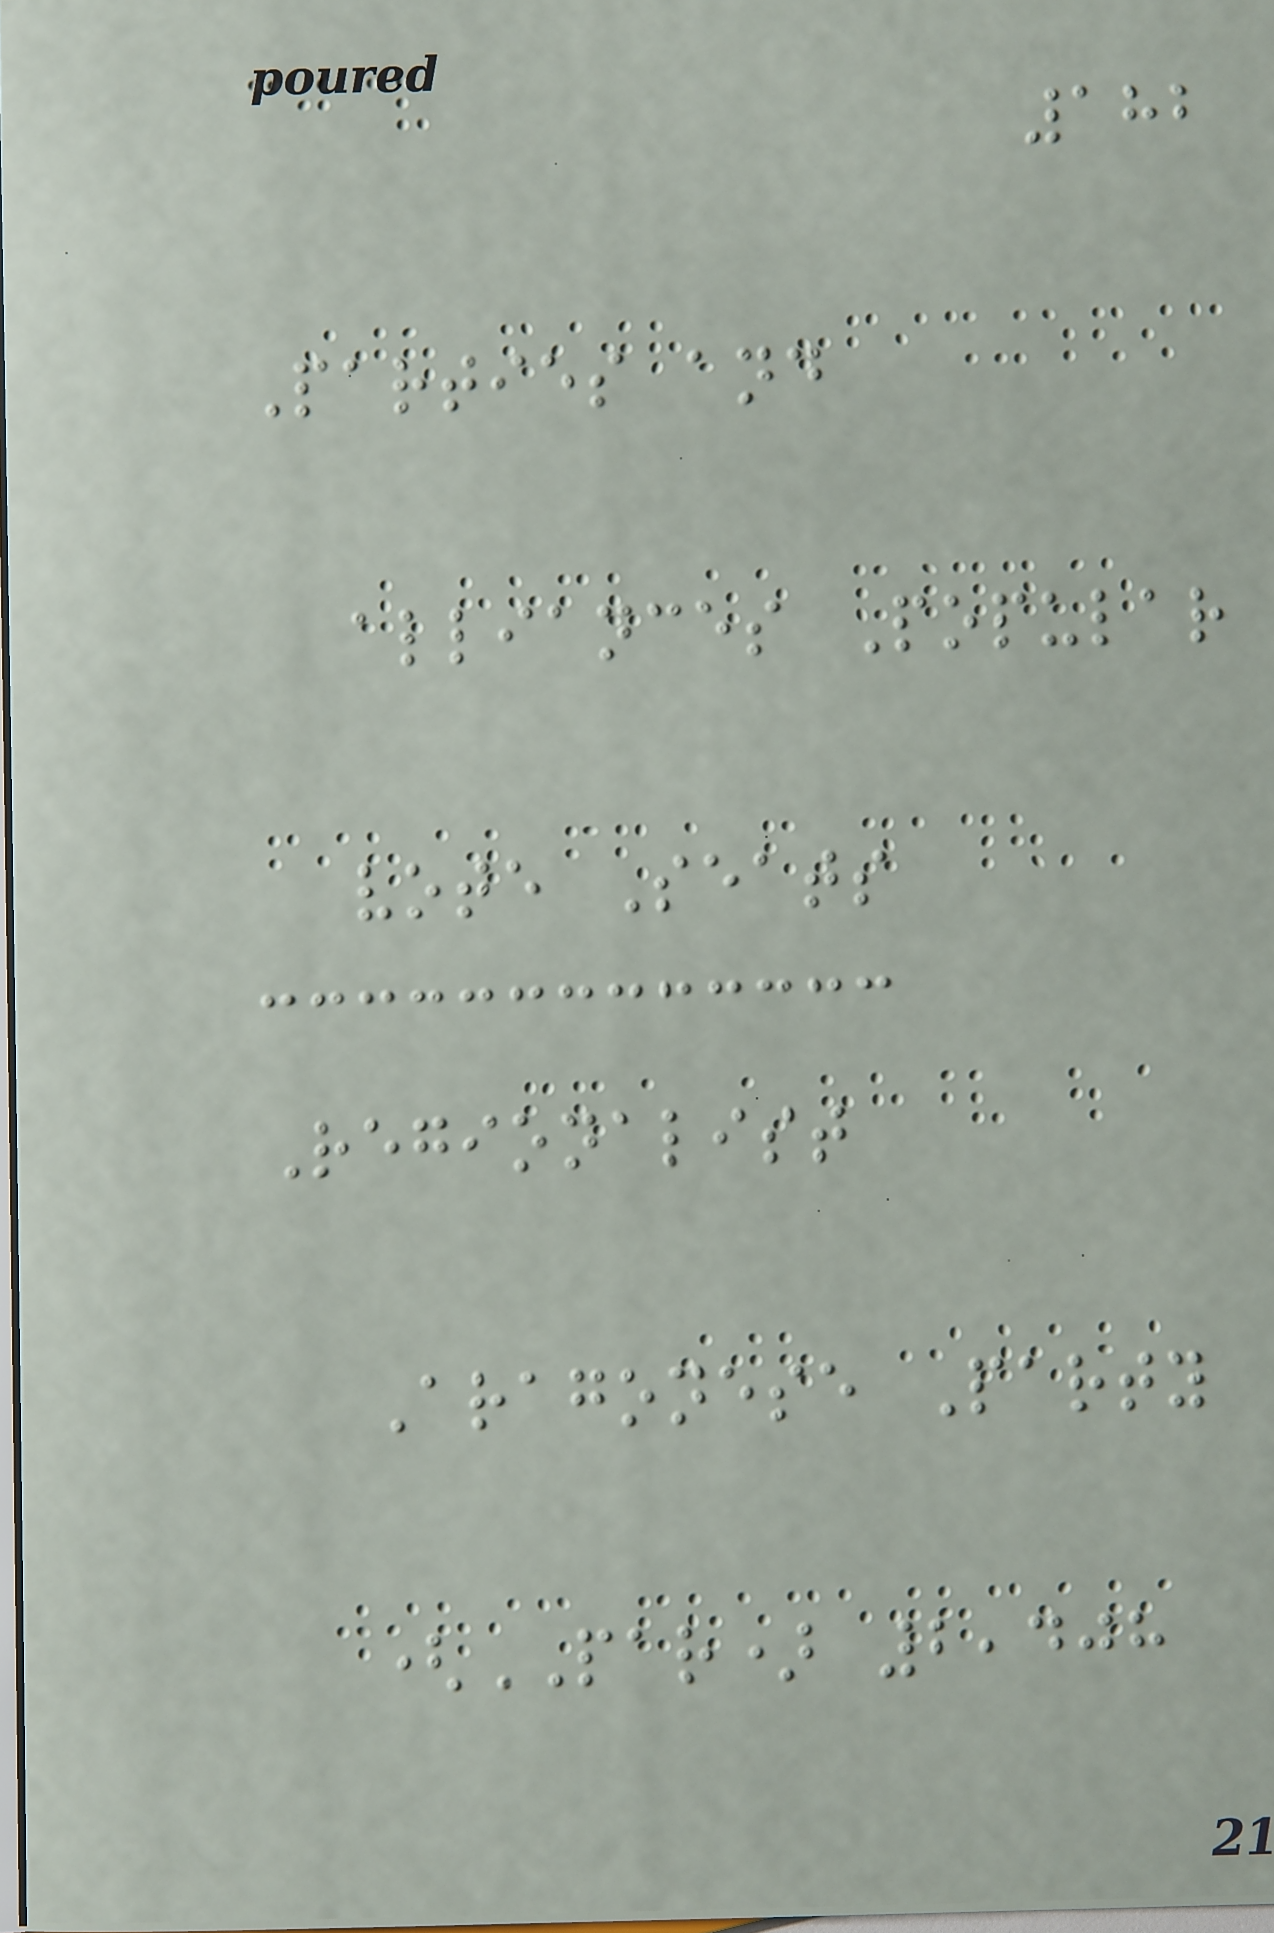182
Parties and
alliances Popular
vote Seats
Regionalist
Aragonese Party
(PAR) 2,408
